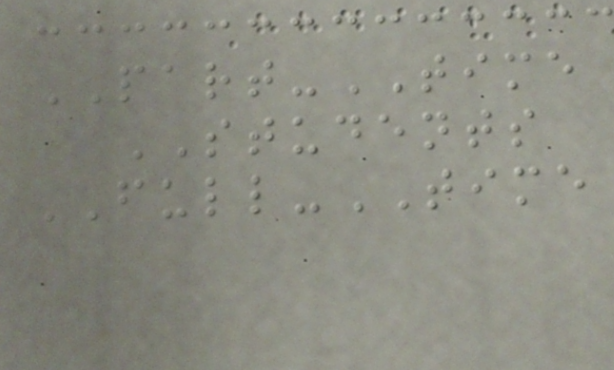PART-TIME
STUDENTS
FULL-TIME
